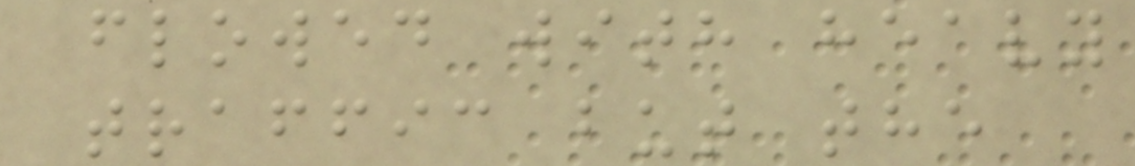flowed with heavy
traffic but the
